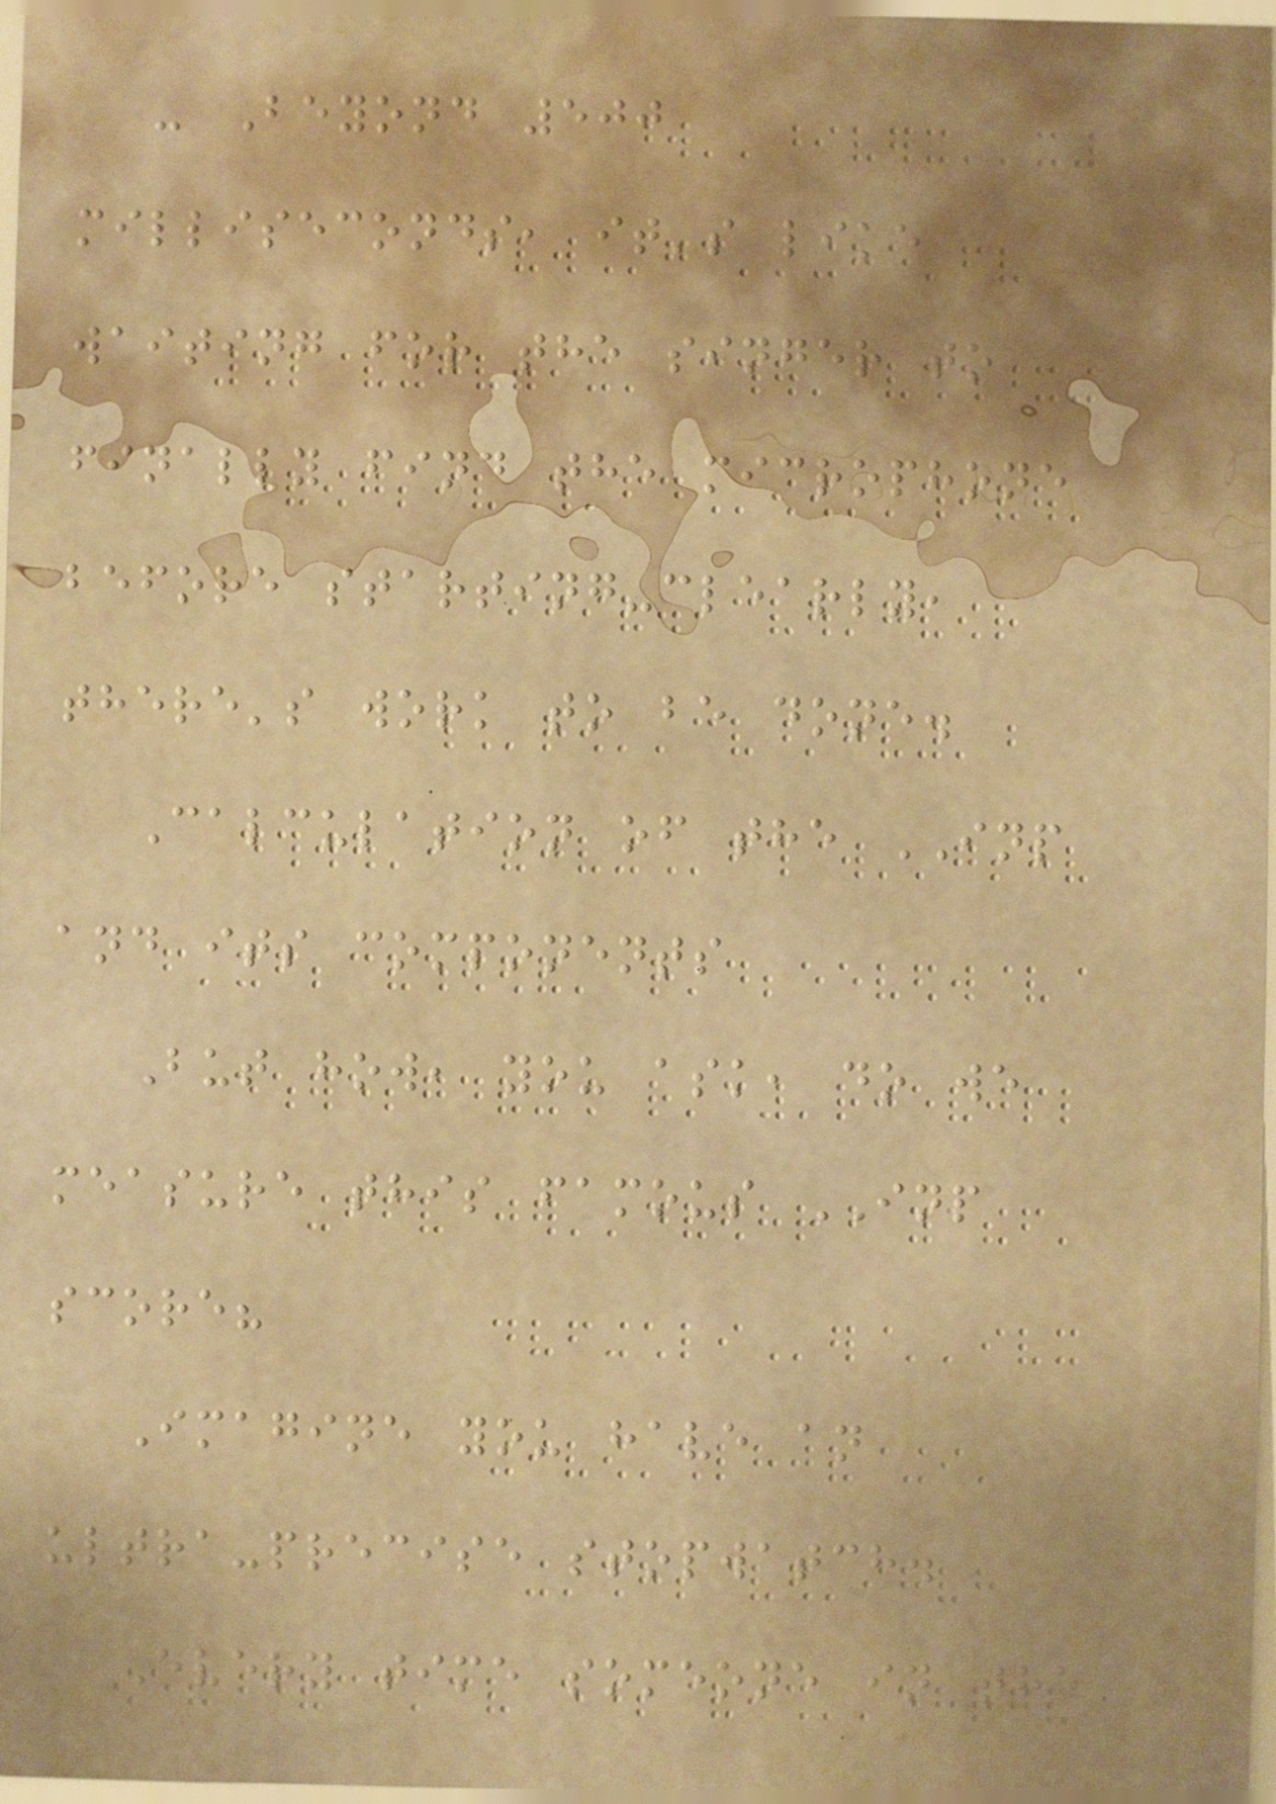- Beyond 500
milliseconds, it's like
waiting for the singer to
finally find the microphone
before starting-clearly,
there's work to be done.
Calculation of the INP
and its components
But how, you ask, do we
measure this famous INP
score?
Imagine you have an
ultra-precise stopwatch.
Every time someone in the
